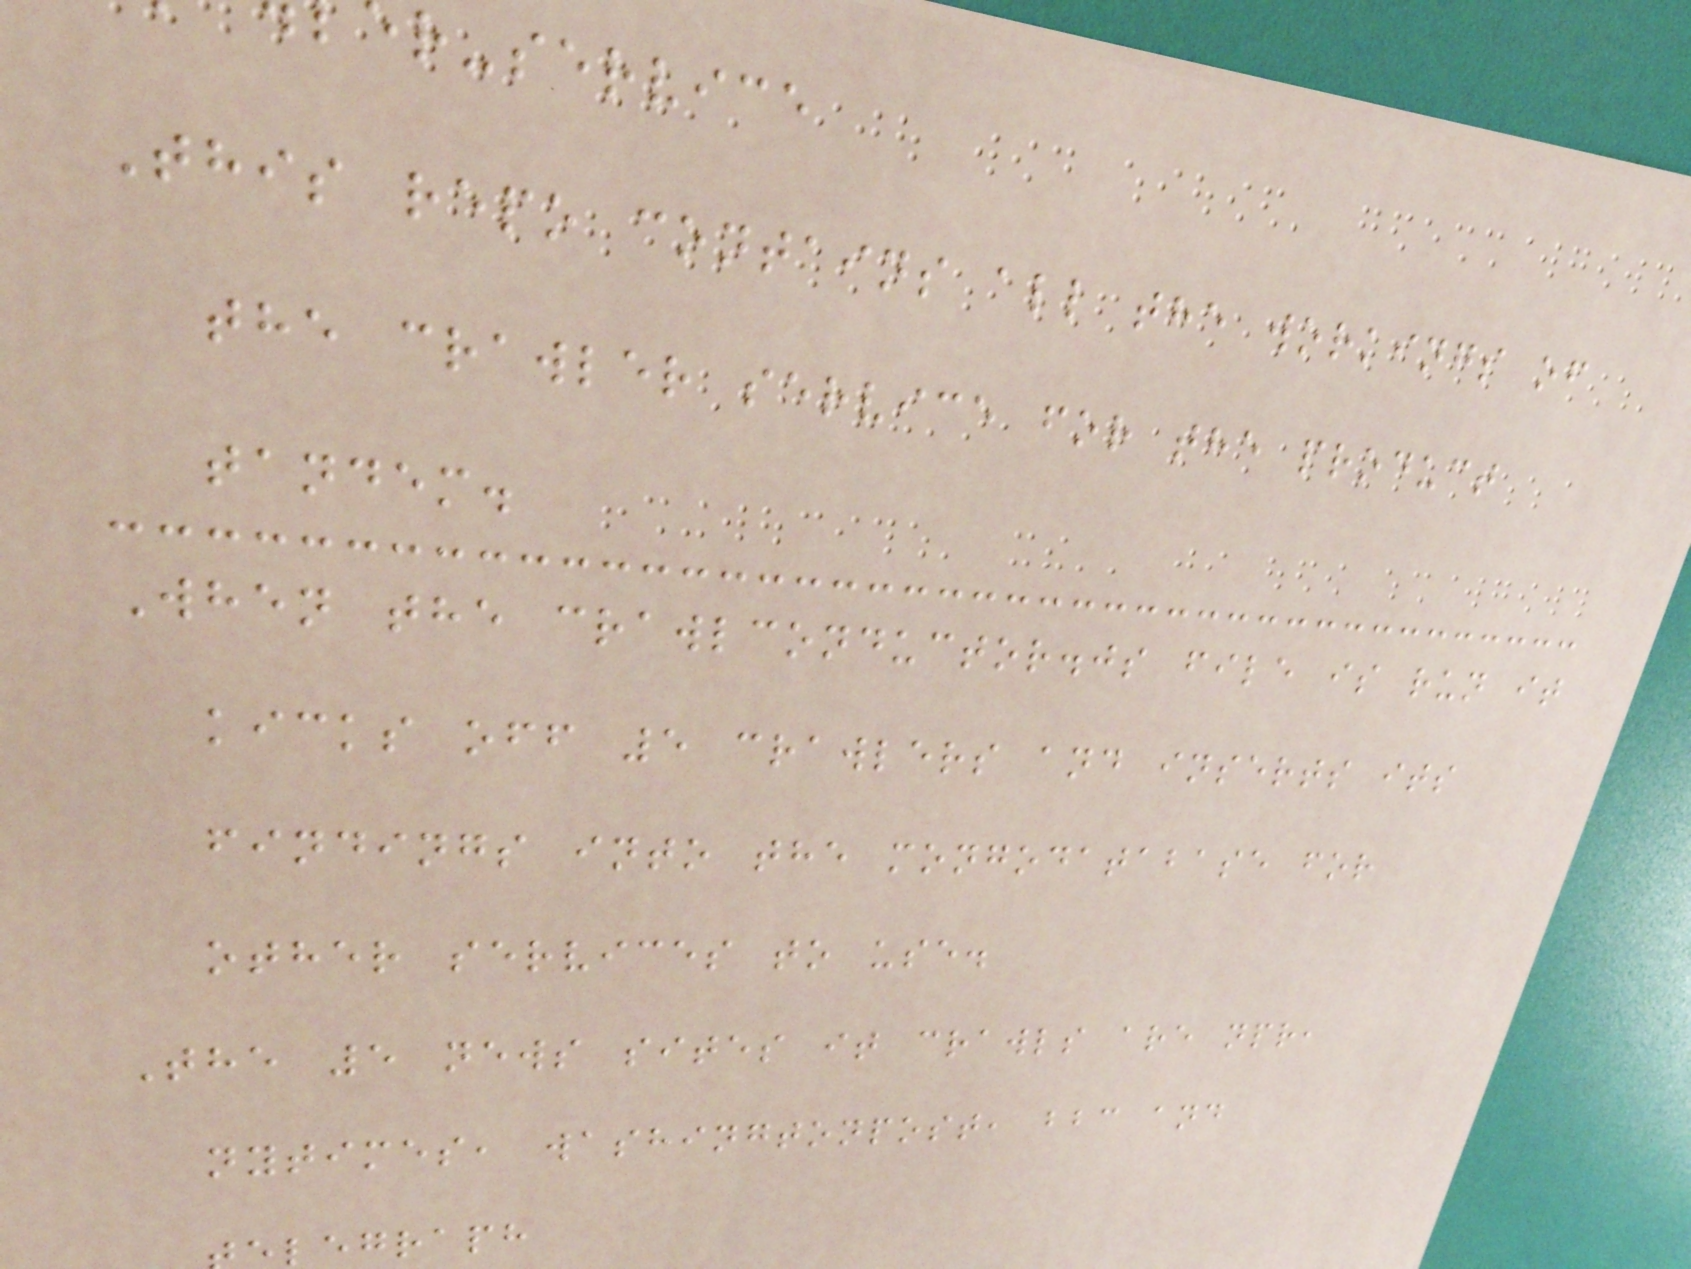r-service
This repo contains all the workings of
the crawler service for the product
tandem.
When the crawlconductor.js file is run it
kicks off 5 crawlers and inserts its
findings into the mongodatabase for
other services to use.
The 5 news sites it crawls are npr,
nytimes, washingtonpost, bbc and
legraph
